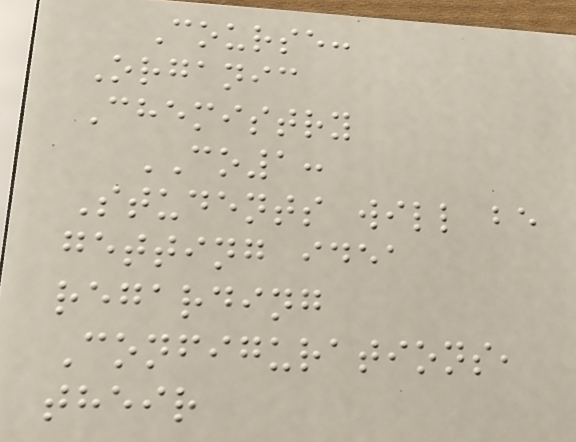Course:
Organic
Chemistry
CO1:
Students will be
getting idea
regarding
Configurations,
their
